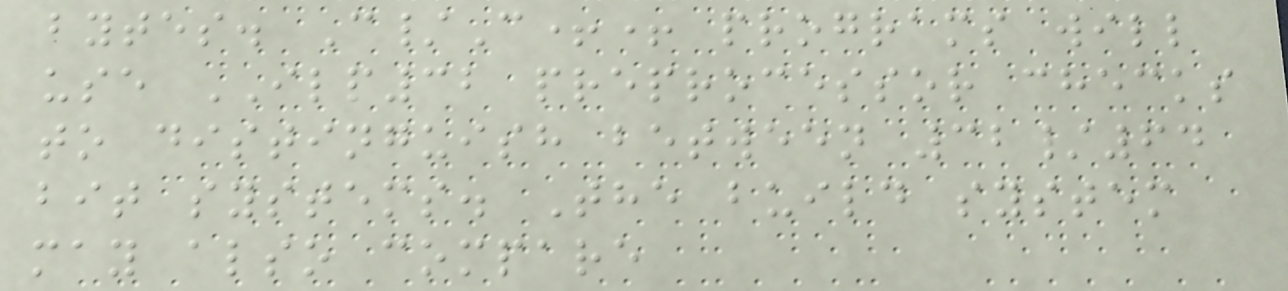bytes. C/C++ programs will
use ILP32 preprocessor checks
to distinguish between 32/64
bit systems. The build system
may also compare
